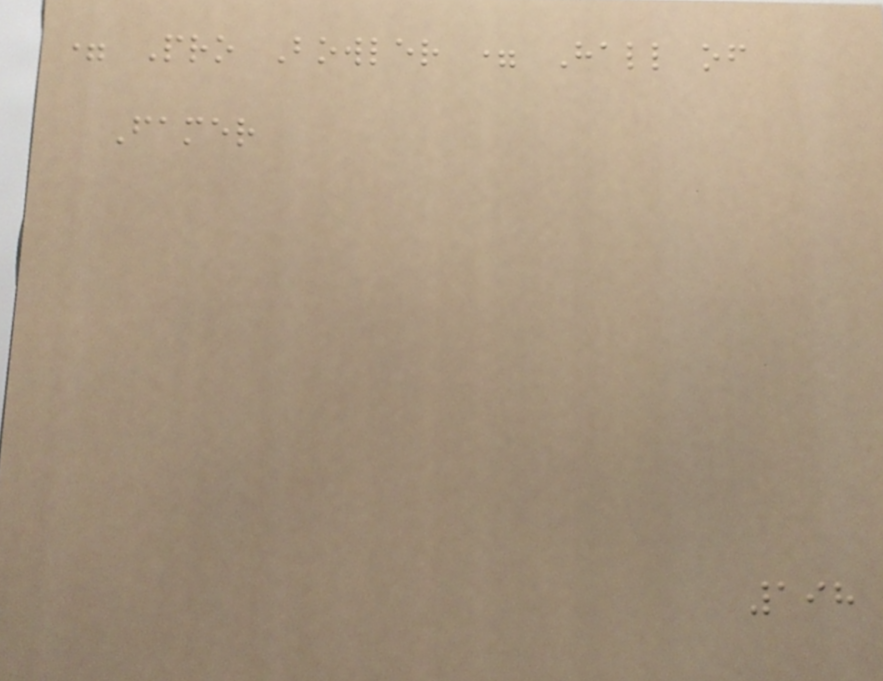= Pro Bowler = Hall of
Famer
198
